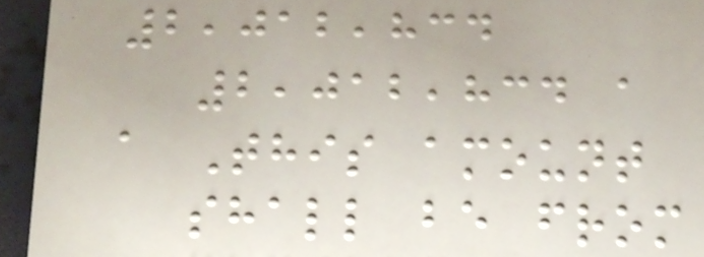2,012,834
2,012,834 a
a This amount
shall be from
